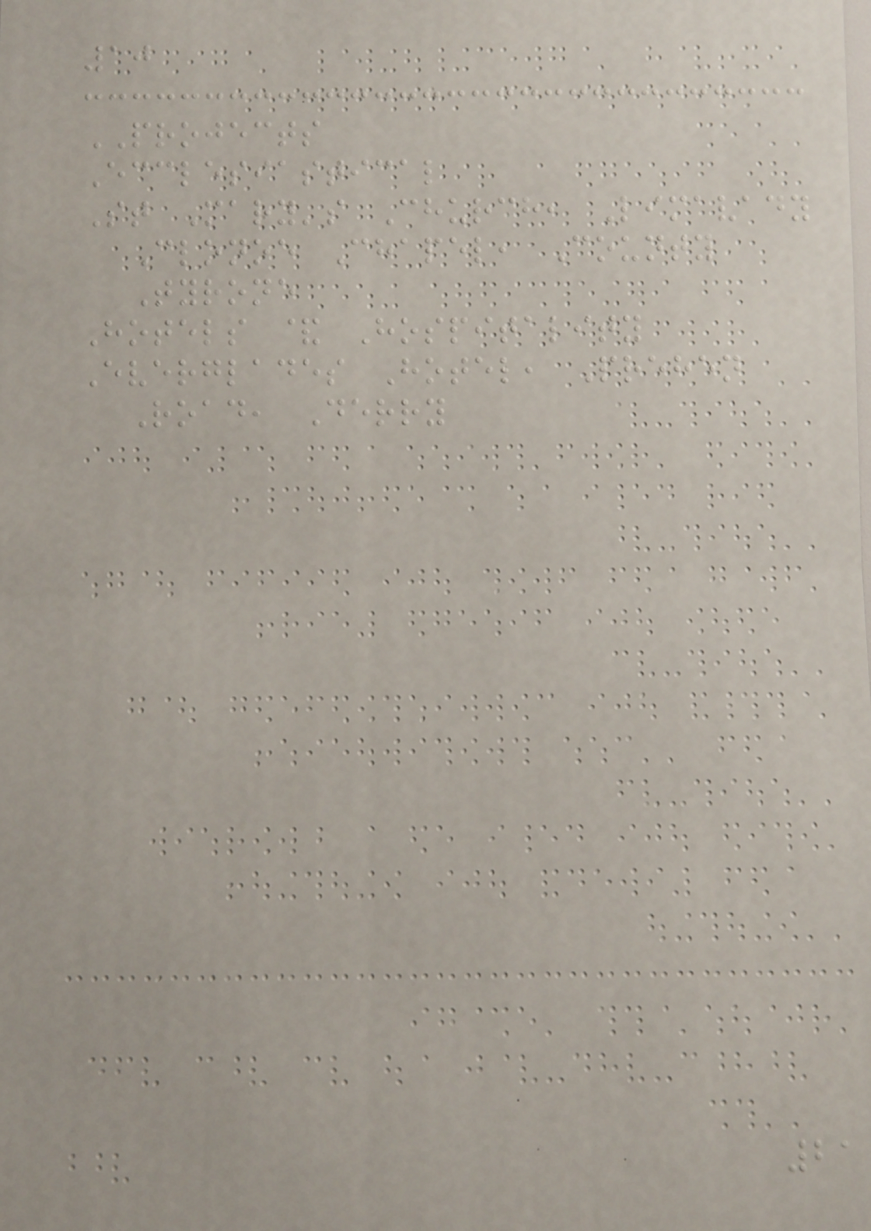10
PROJECTS
Ecclesiastical
St Mary's Church, Limavady
Clonoe Chapel, County
Tyrone
Hotels & Hospitality
Everglades Hotel, Prehen
Road, Derry
21
